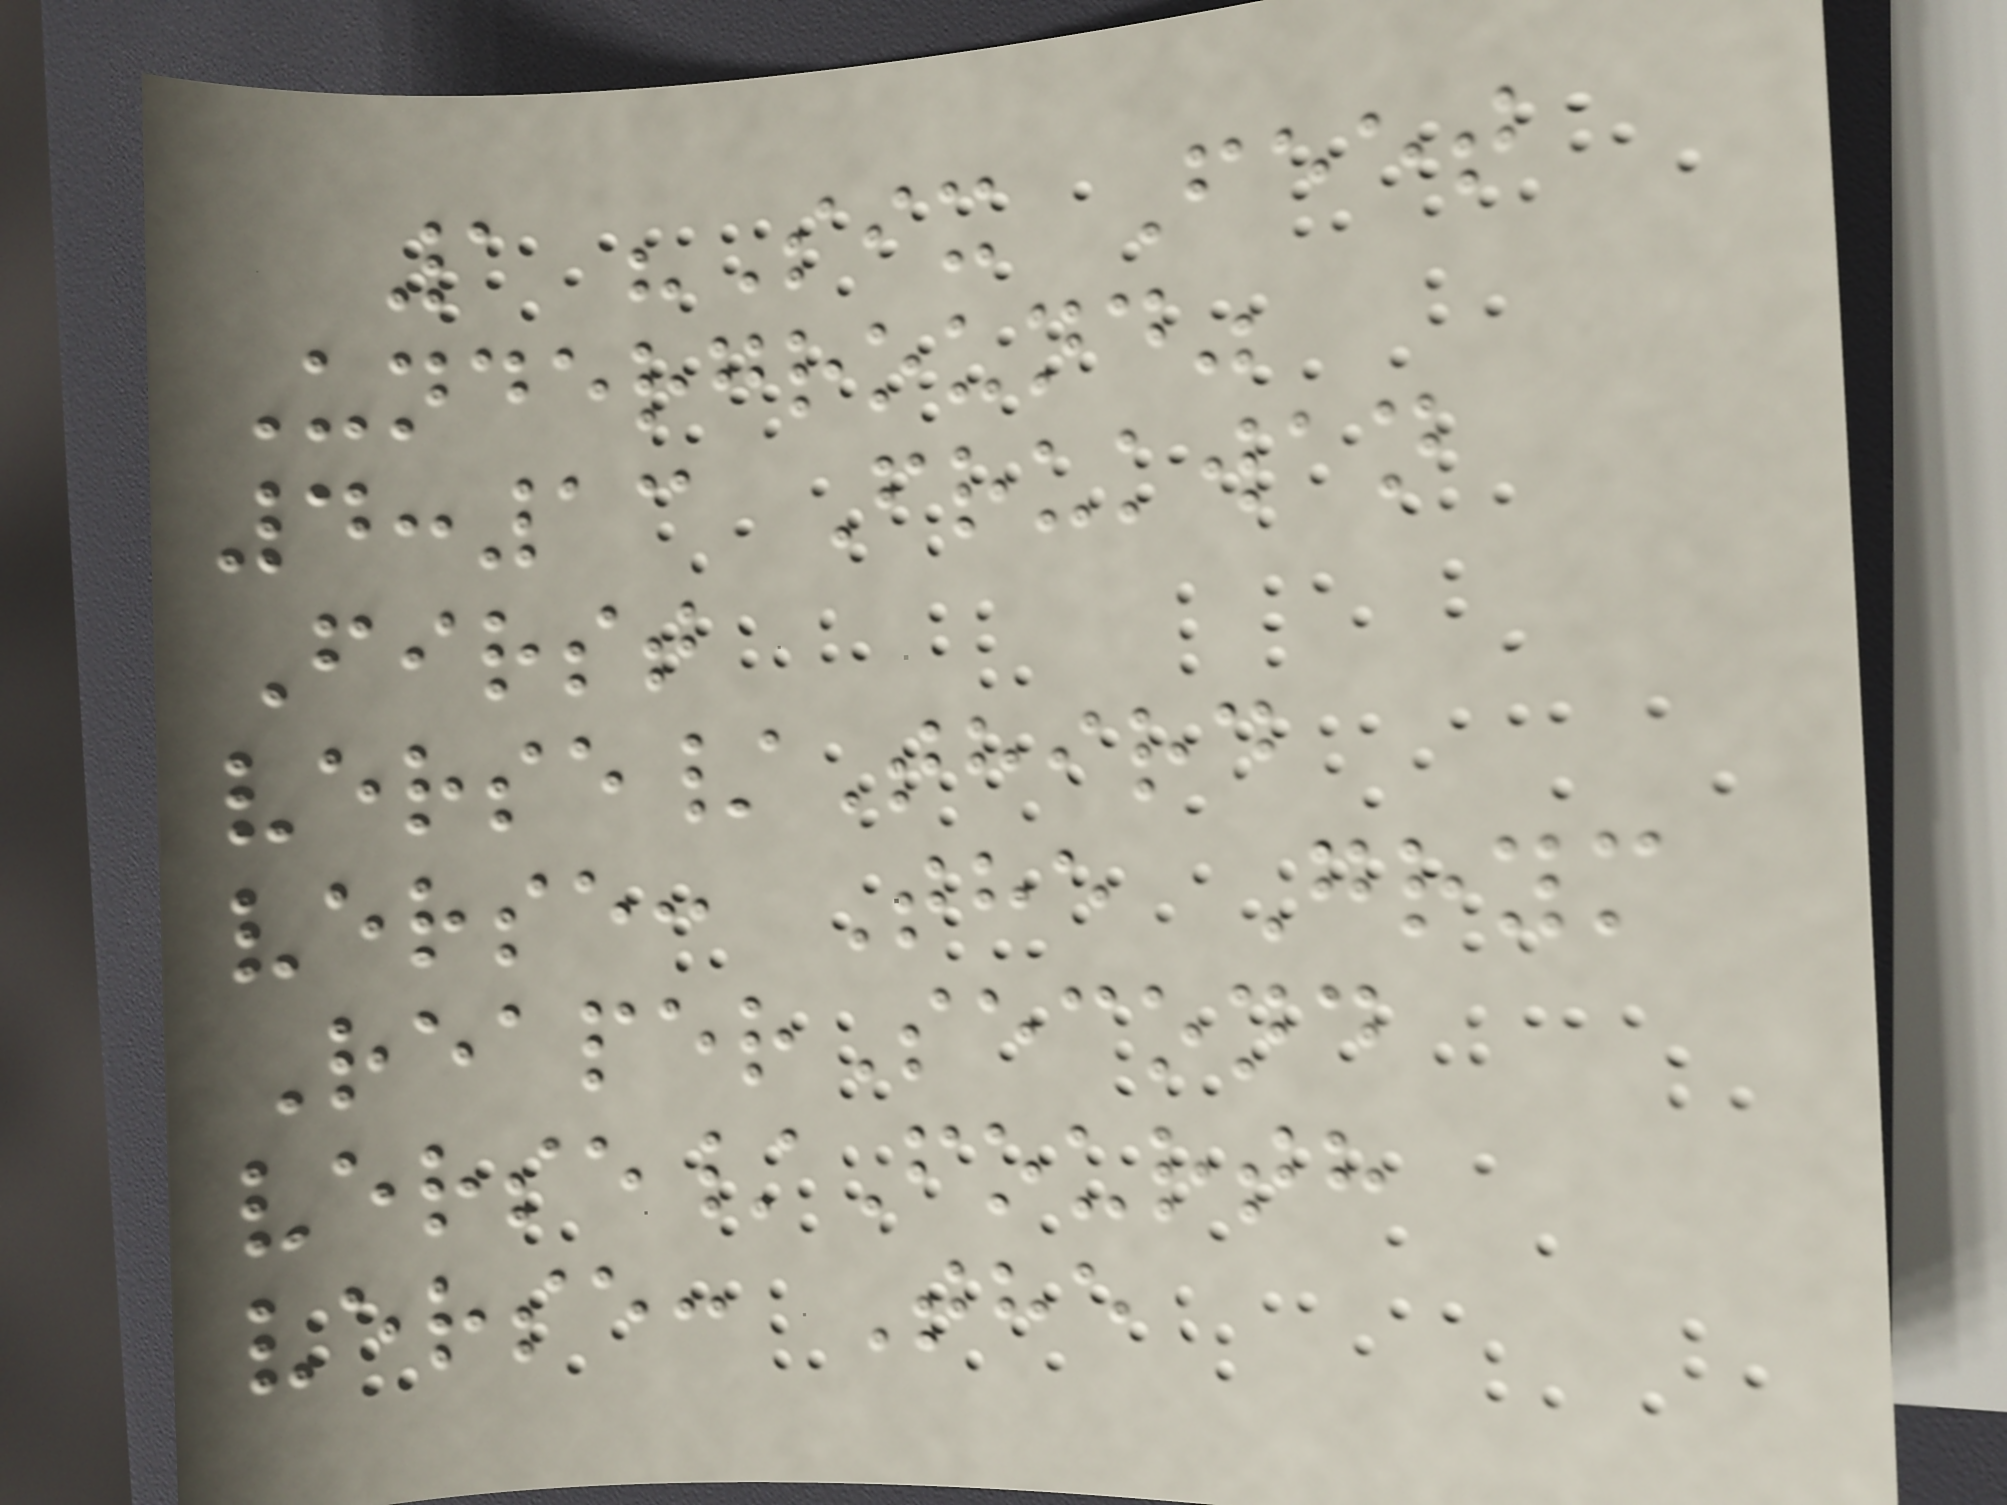1 "Six Feet
Underground"
4:13 Frukwan
First
verse/Third
verse: The Grym
ReaperSecond
verse/Fourth
verse: The
